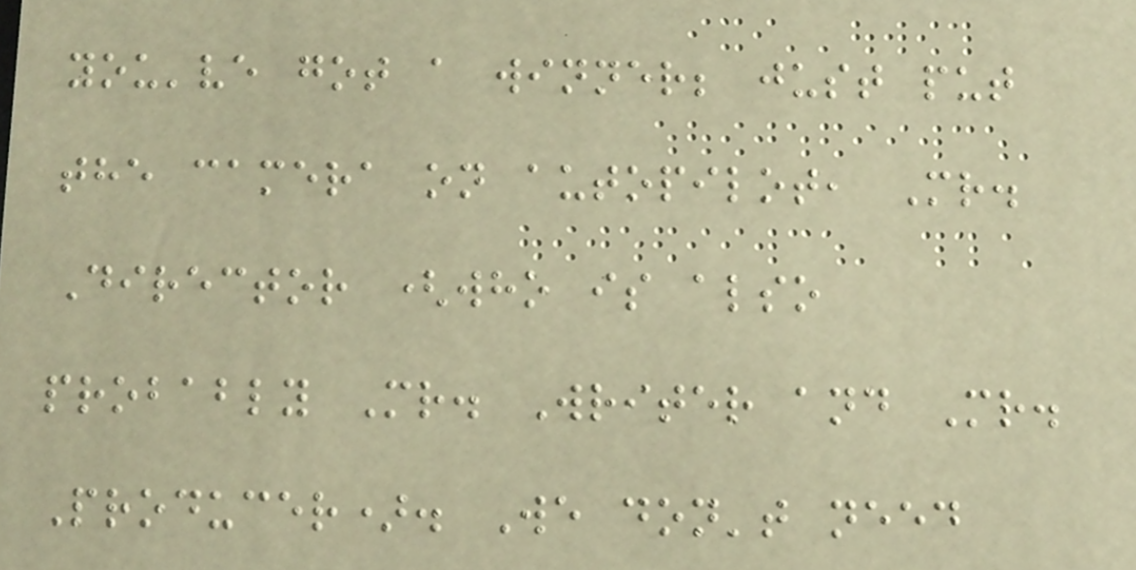you've got a winner; just put
the camera on autopilot, Mr.
Director (who is also
probably Mr. Writer and Mr.
Producer). We don't need
